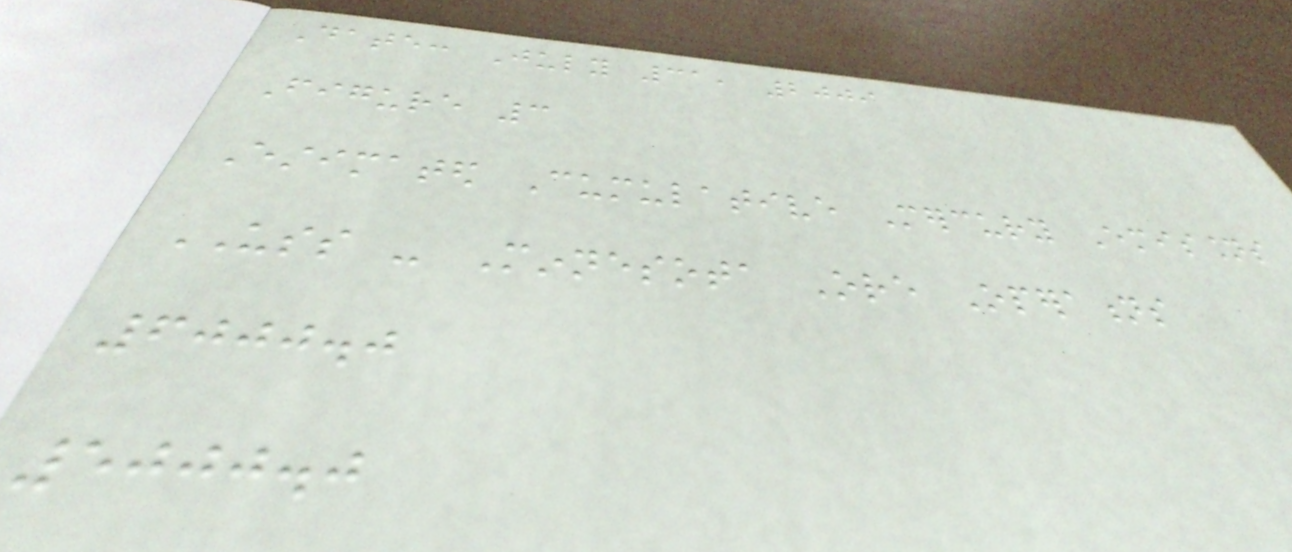Date: July 31, 2009
Figure 3
Estimated Cumulative Mercury Emissions
USS - Minnesota Ore Operations
6000.0
5000.0
